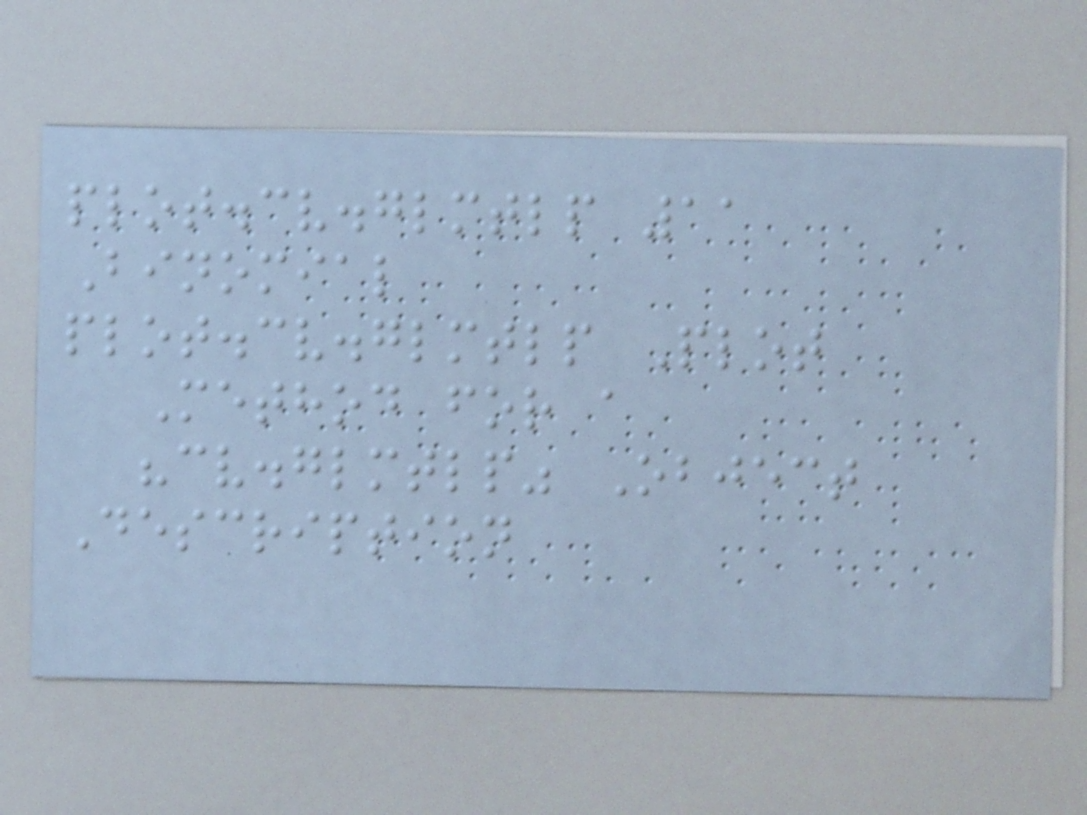plot.cv.glmtlp 11
Binomial
plot.cv.glmtlp Plot
Method for a
"cv.glmtlp" Object
Description
